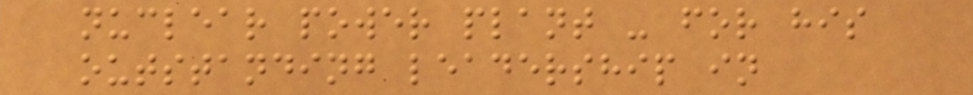nuclear power plant - for his
outstanding leadership in
